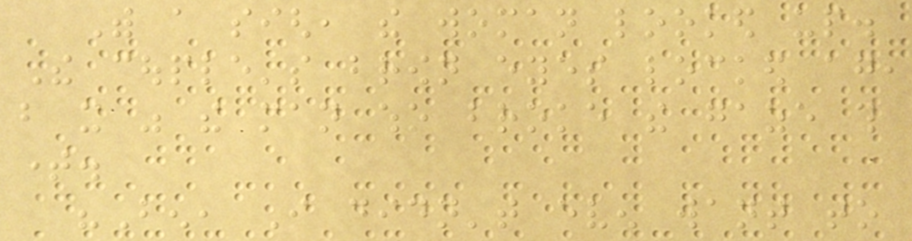With a sigh, the woman looked up.
The couple's brown eyes locked again,
but it was the man who broke the gaze this
time.
"Ben, I didn't even want to
